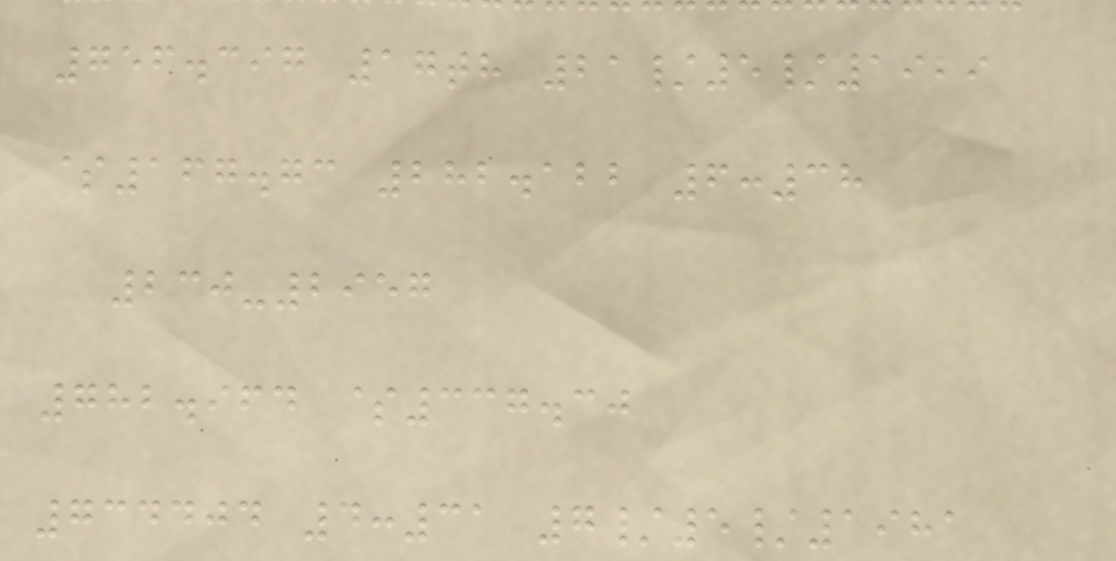756.397 17th 21/5/1929
$167.73 282.122 6:38
230-2957
782.964 $337.30
734404 4:31 7/5/1981
